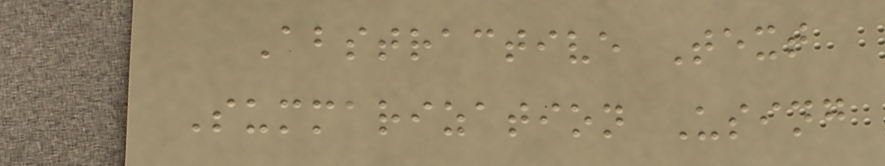Abstractive Text
Summarization Using
